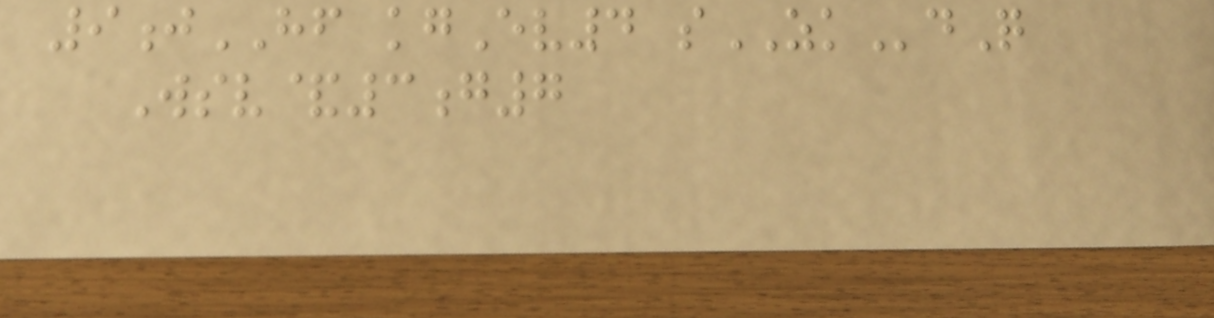9jHF kgEv4 sZKdQ
Wsv&3g7
